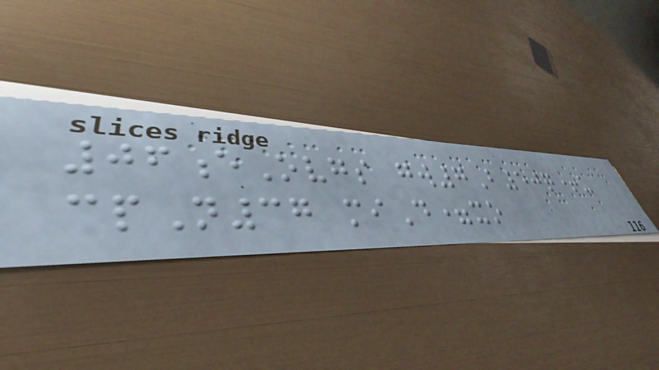06eOvgs gw7B50q+u
cpN37 miD=xo
